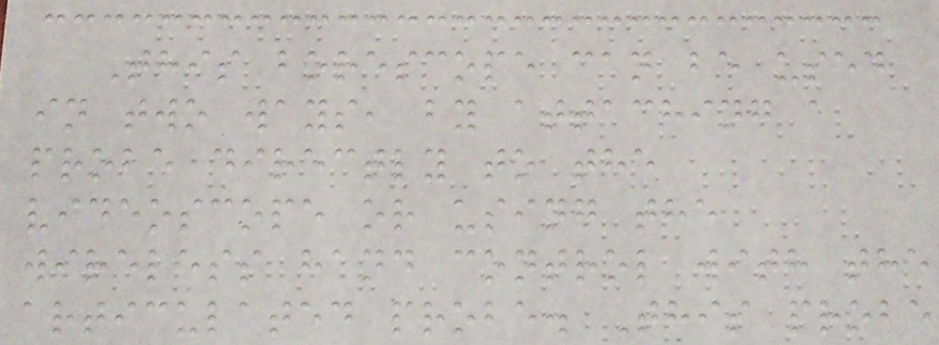This borescope can be used
in two ways, by attaching a
probe directly to the
videoscope or using the
wireless hand control with the
articulated probe. This probe
